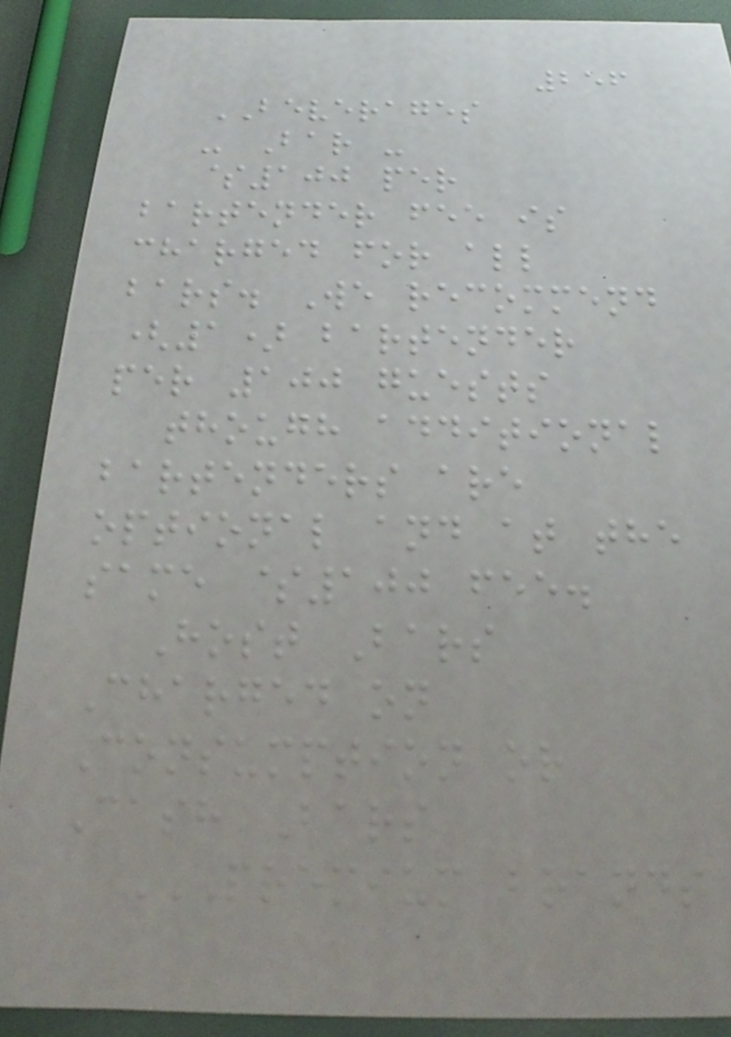256
BEVERAGES
- Bar -
$100 per
bartender fee is
charged for all
bars. We recommend
(1) bartender
per 100 guests
though additional
bartenders are
optional and at the
same $100 fee.
Host Bars
Charged on
Consumption or
Cash Bars
PREMIUM BRANDS
